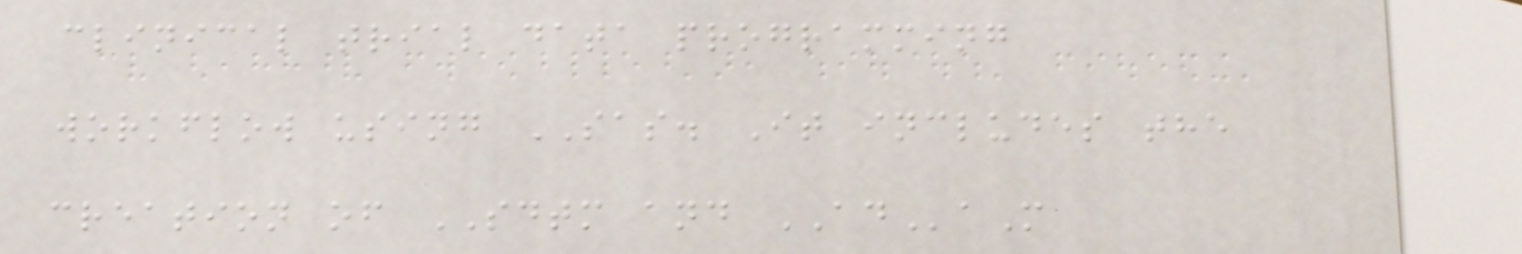clinical trial data programming
workflow using SAS. It includes the
creation of SDTM and ADaM
